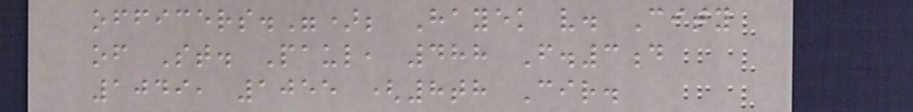officers."); Hayek v. City
of St. Paul, 488 F.3d
1049, 1055 (8th Cir.
